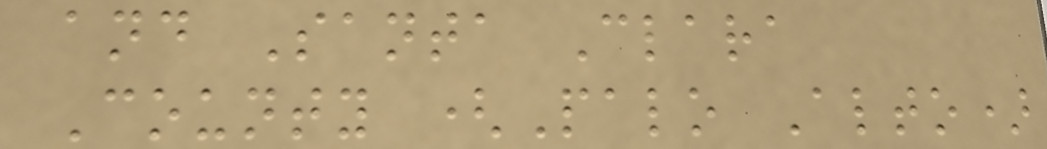and Santa Clara
County (Palo Alto)
